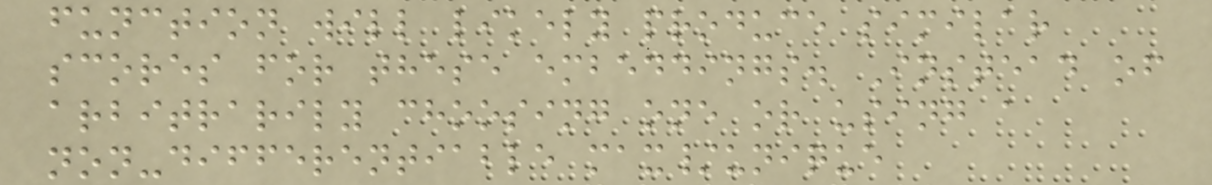function will likely produce similar
scores for these embeddings. Instead of
arbitrarily choosing one or using a
non-differentiable max/unique
